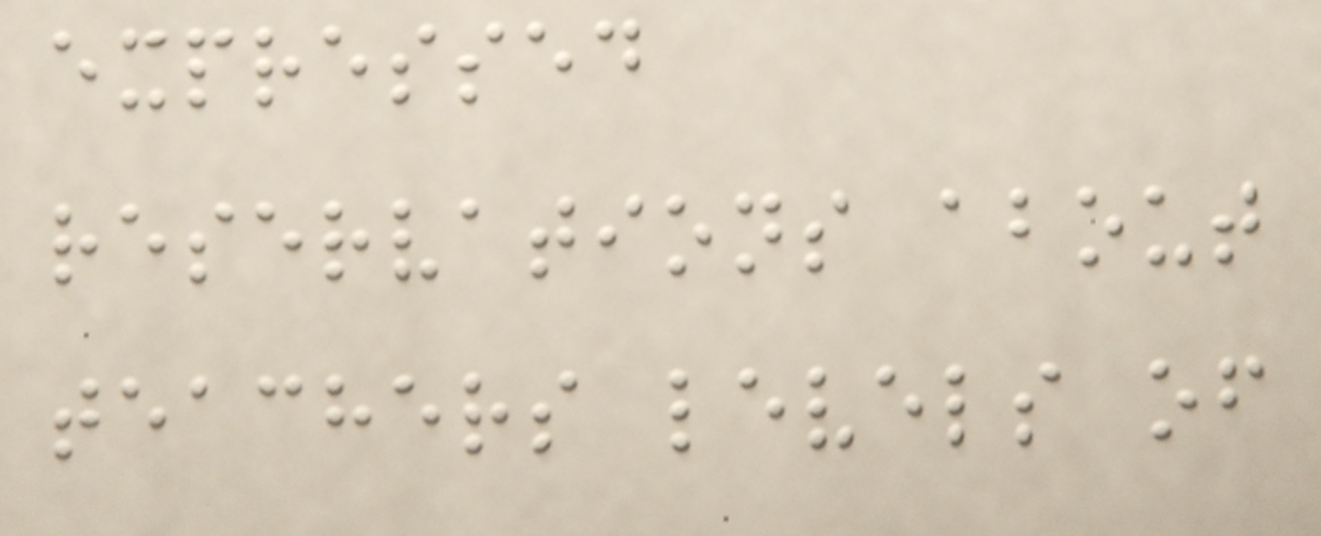expressed
reservations about
teachers levels of
